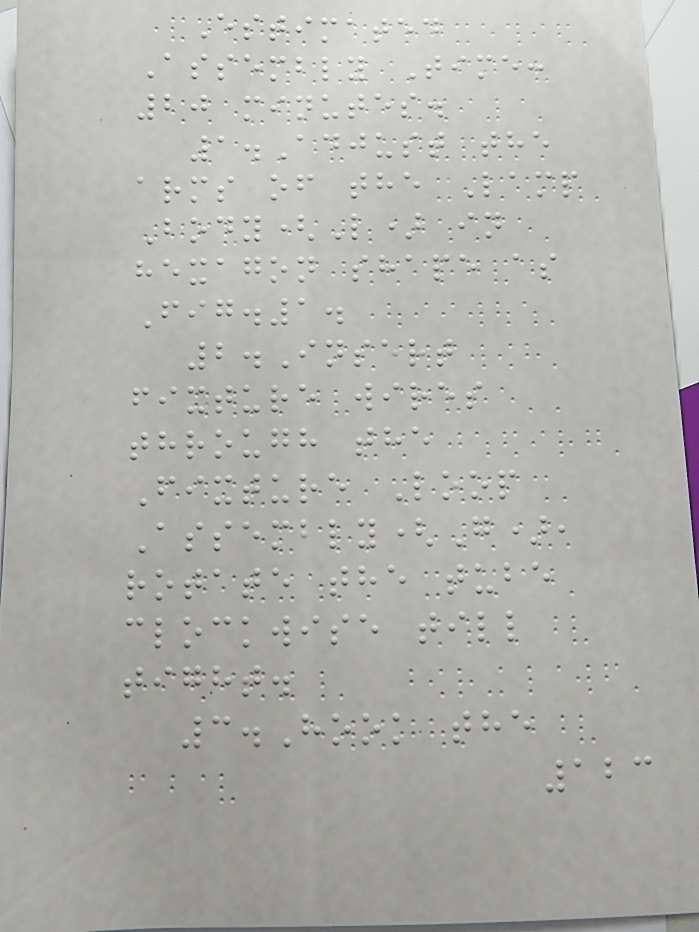Estimated
Assembly Time:
20 minutes.
1.Adjust the
arms of the Lamp
Body(L) in
hexagon shape as
Fig.1.
2.Insert
fixture wires
through the
Fixture Loop
Assembly(G),
rotate the tube
clockwise till
tight.
3.Hook the
123
